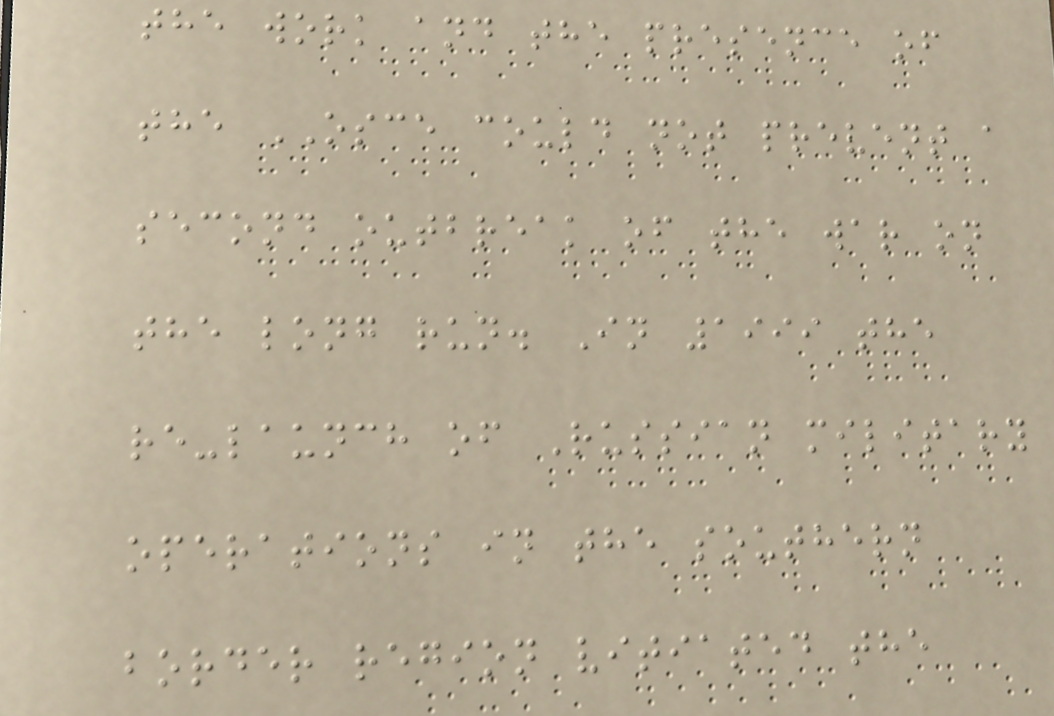the work and the presence of
the OSCE could not prevent a
second outbreak of the war on
the long run. In 1999 the
re-launch of Russian military
operations in the southern
border region vitiated the
